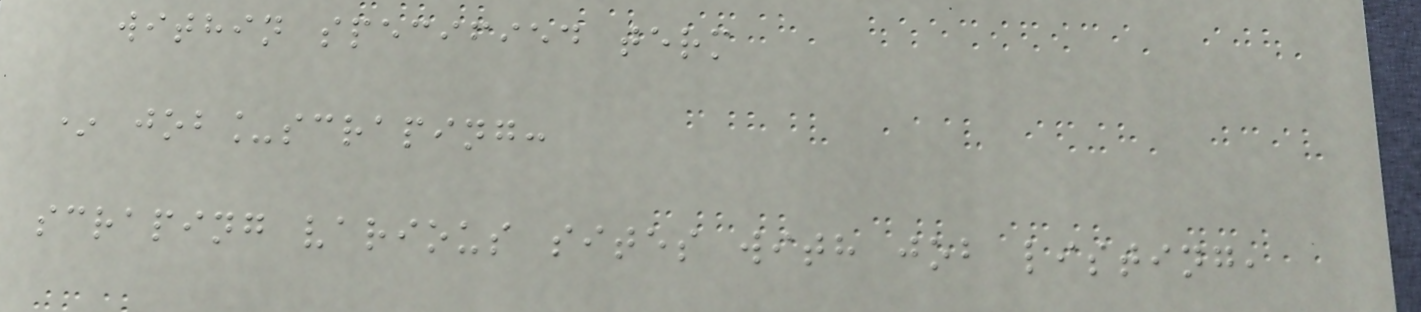within specified term
* job_scraping:
scraping various sites with job listing,
